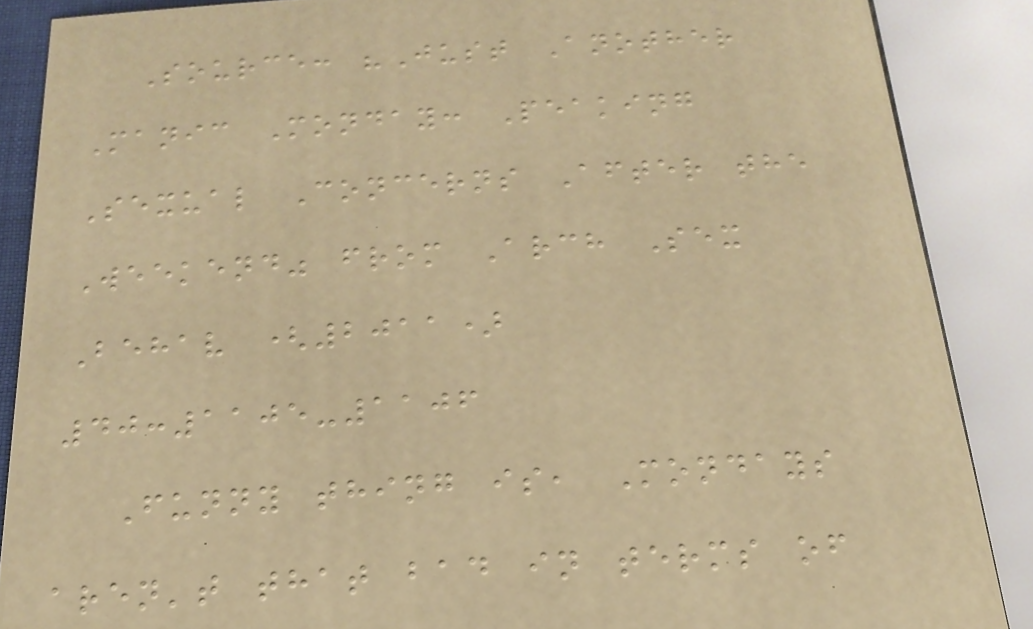Source: "Just Another
Manic Monday: Peaking
Sexual Concerns After the
Weekend" from Arch Sex
Behav (2011)
40:1105-1106
Funny thing is, Mondays
aren't that bad in terms of
